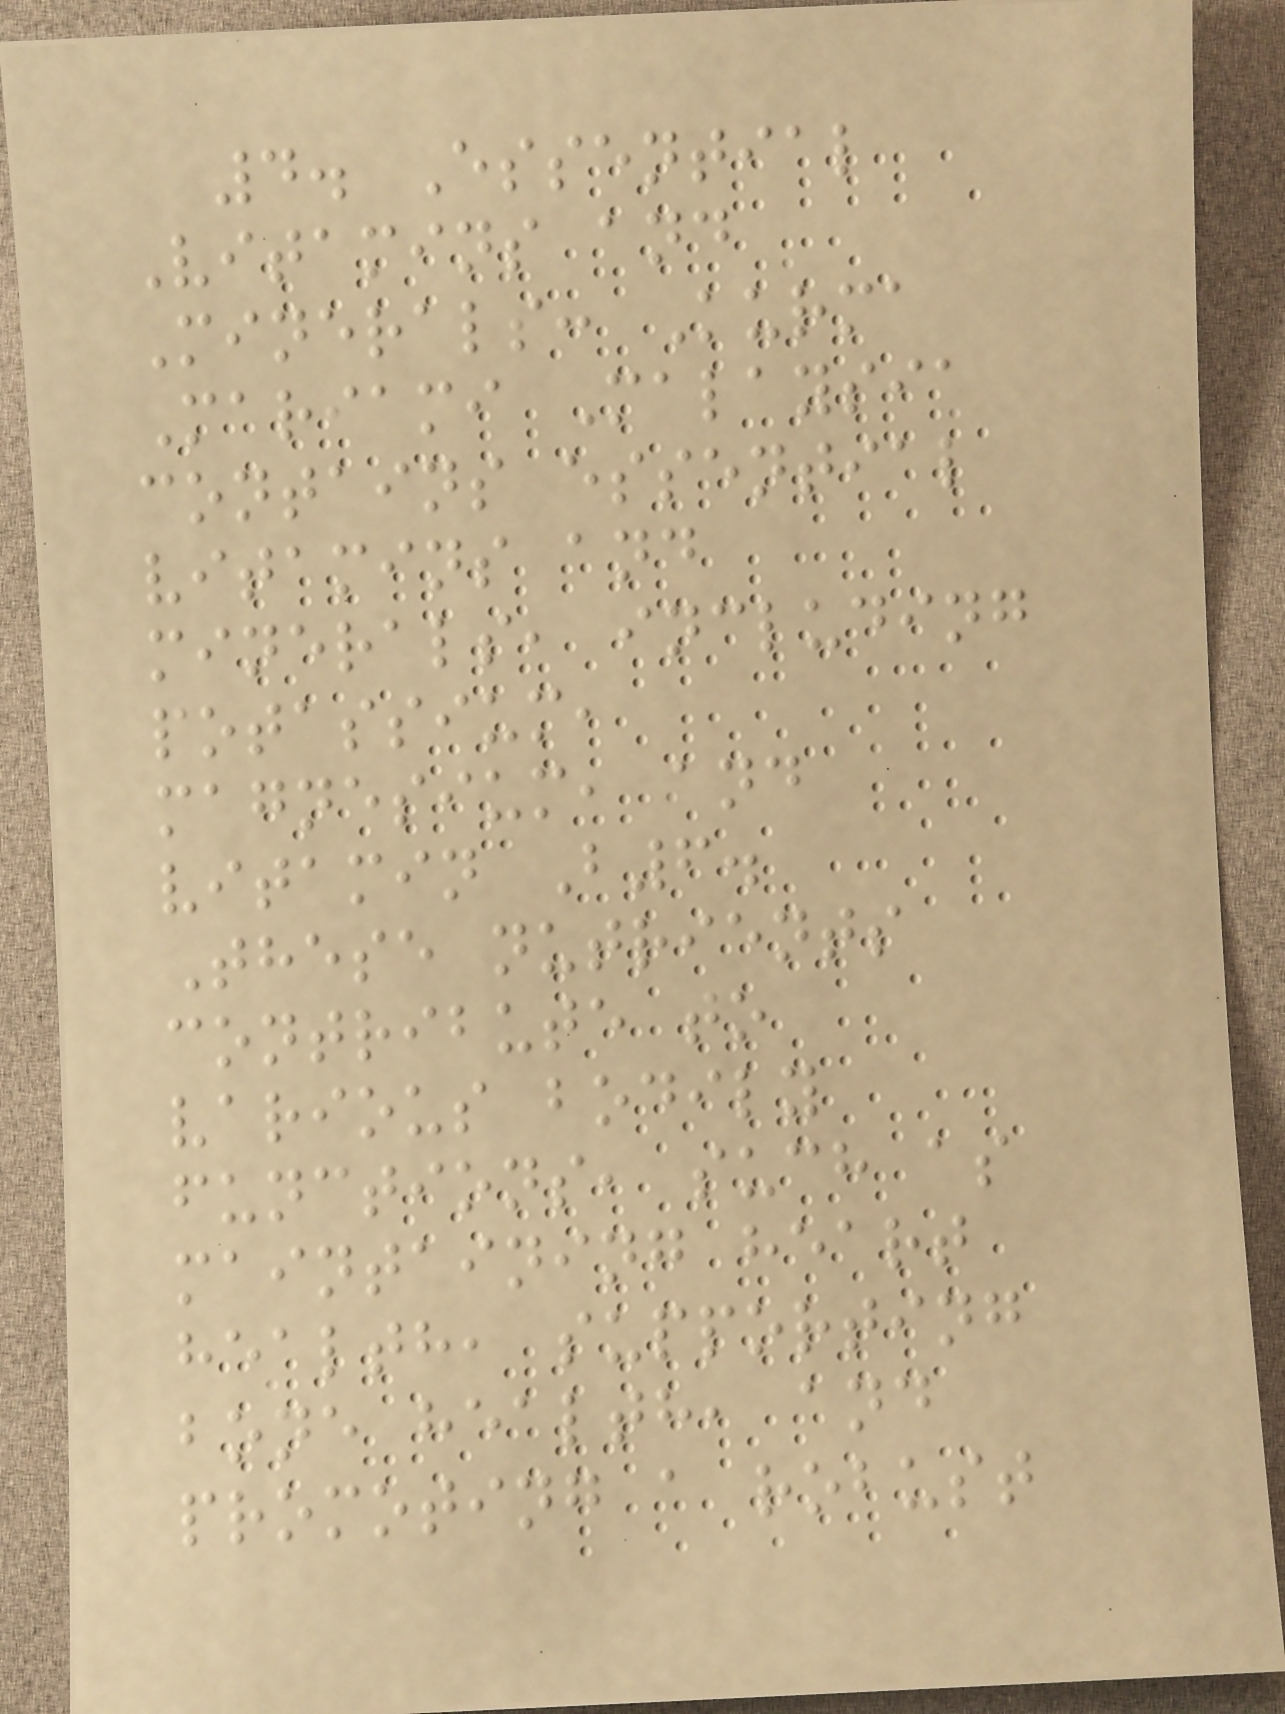4. Essential
Vitamins and
Minerals: Kurma
Mariami Malaysia
contains essential
vitamins and
minerals, including
potassium,
magnesium, and
vitamin B6.
These nutrients
contribute to
various bodily
functions, such as
maintaining heart
health, supporting
bone health, and
promoting a robust
